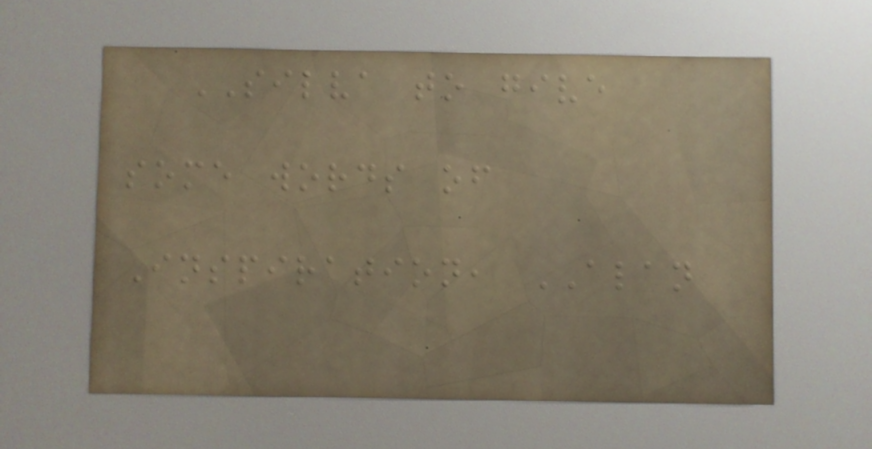SILVA to give
some words of
Inspiration, ALAN
